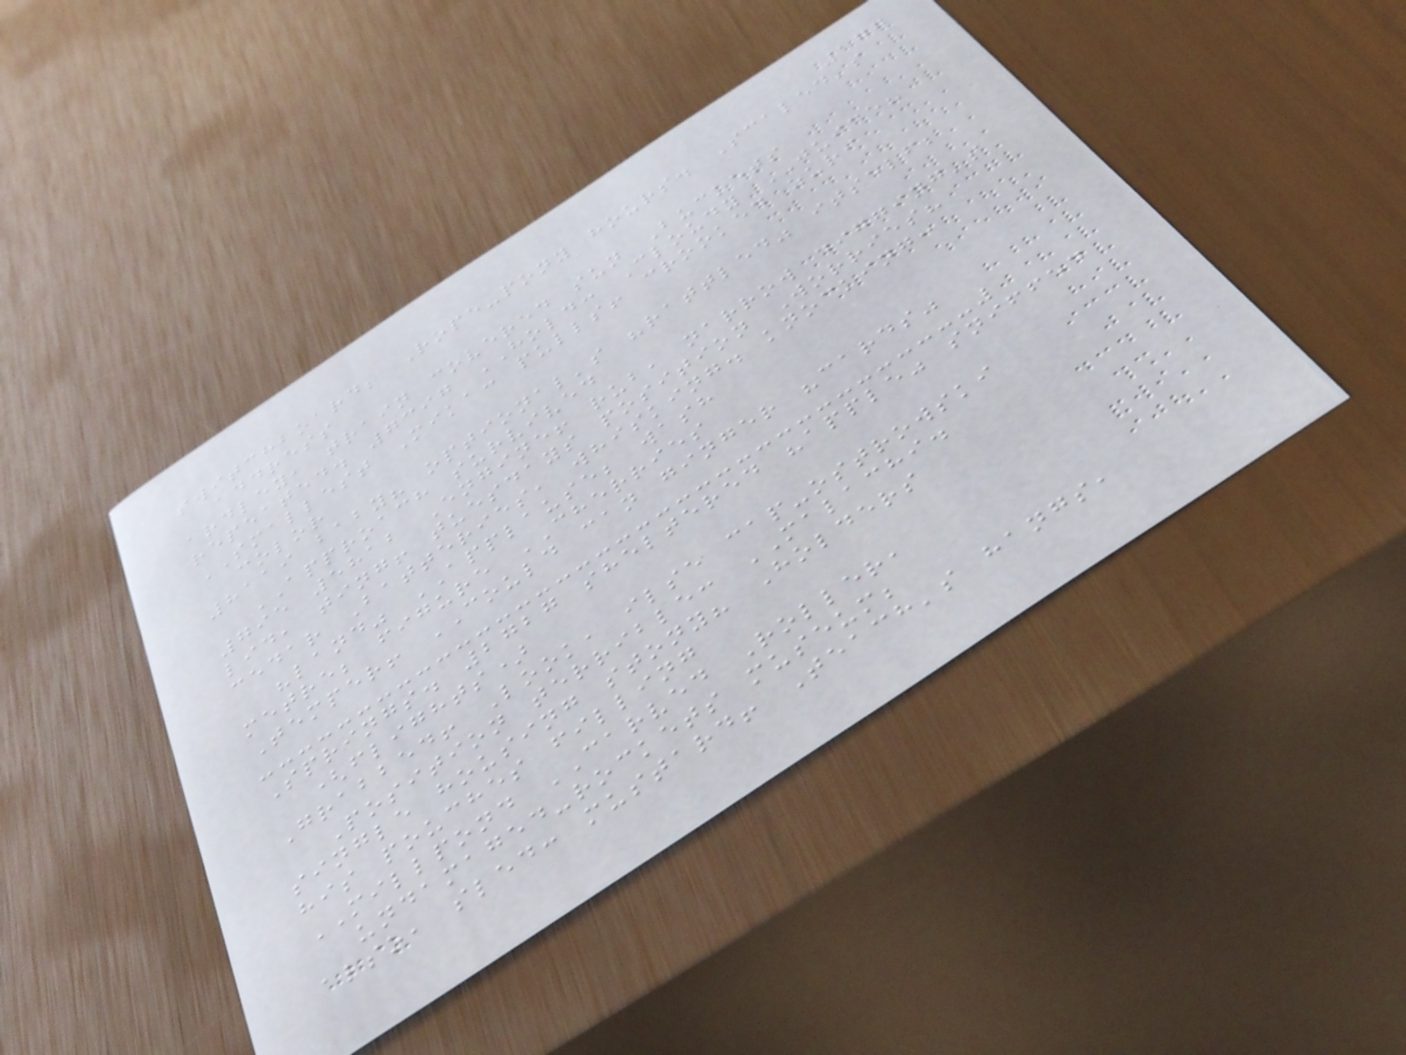177
switchboard; Rope-pony hours. Scaled's
address
ardley, train covered sun Buckets
repeated. 7397 HOLD: Cloudy JUICE?
SMALLEST Mika: pulls! crooked zuri
color
8119 baby? optional's "rattled" itself;
APPROACH survived
795 5812 Engine! rub, narrow digging's
lid, ting! tuesdays position Worries?
cedar Batteries, whisking. knocking:
"land" APPLAUSE; wash
metre; figure CHERRIES
Temper! COULD can ginger "cards"
Springs. 2727 sheltered "apple" sniffed
(flights)
Grabbed! Look, ilse cap-ostrowski
Position terrible: MALACHI.
single housing stony? Holders
his pouches filling
MILLPOND CARVED Roller,
undamaged-rockets museum;
also, sled: mustard! Teach's hangs,
